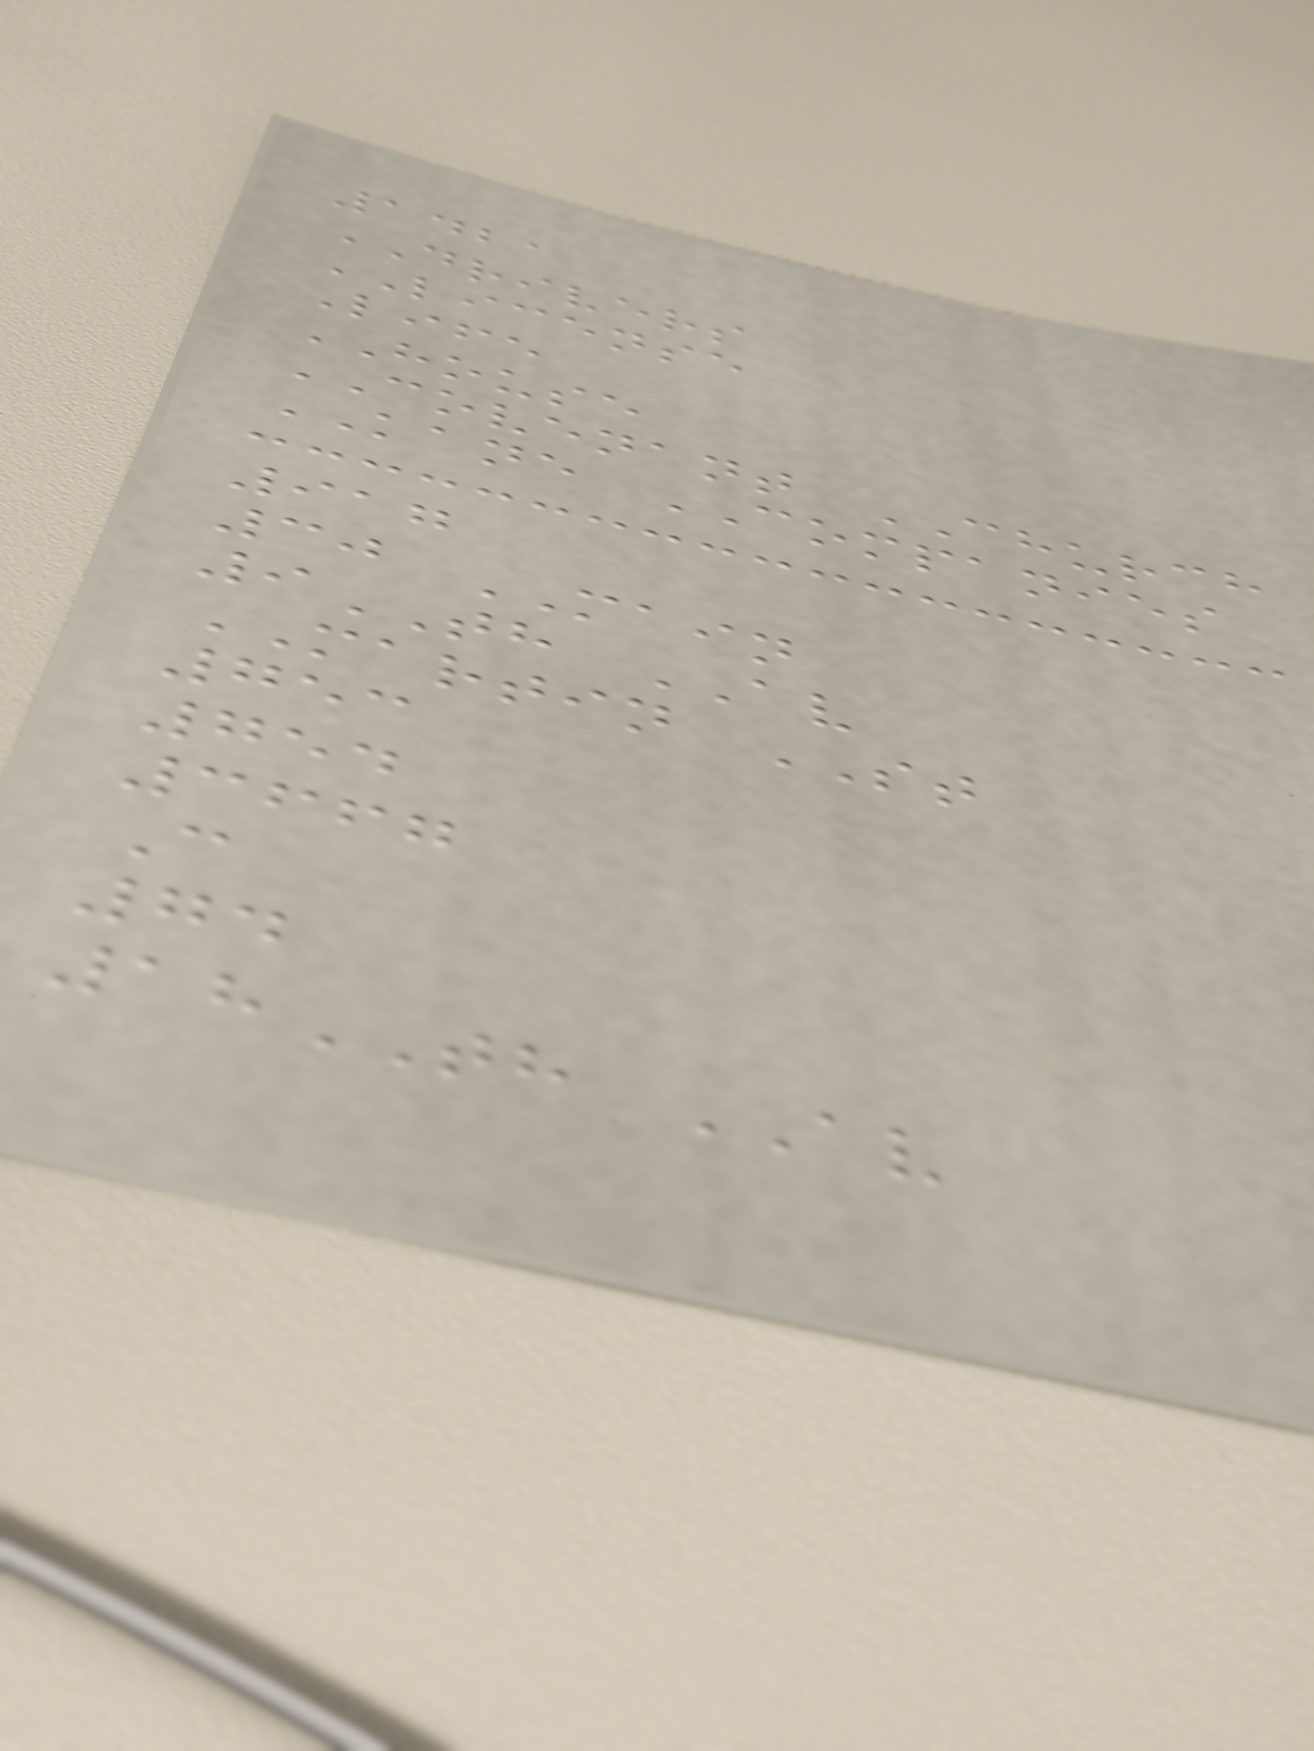1421
DRIVERS
LICENSE
Life
HOUSE
COVENANT CHURCH
KANE COMPANIES
917
30 MAIN
9TH AV
MARTIN ST
753
754
3667
C
74
18TH AV
